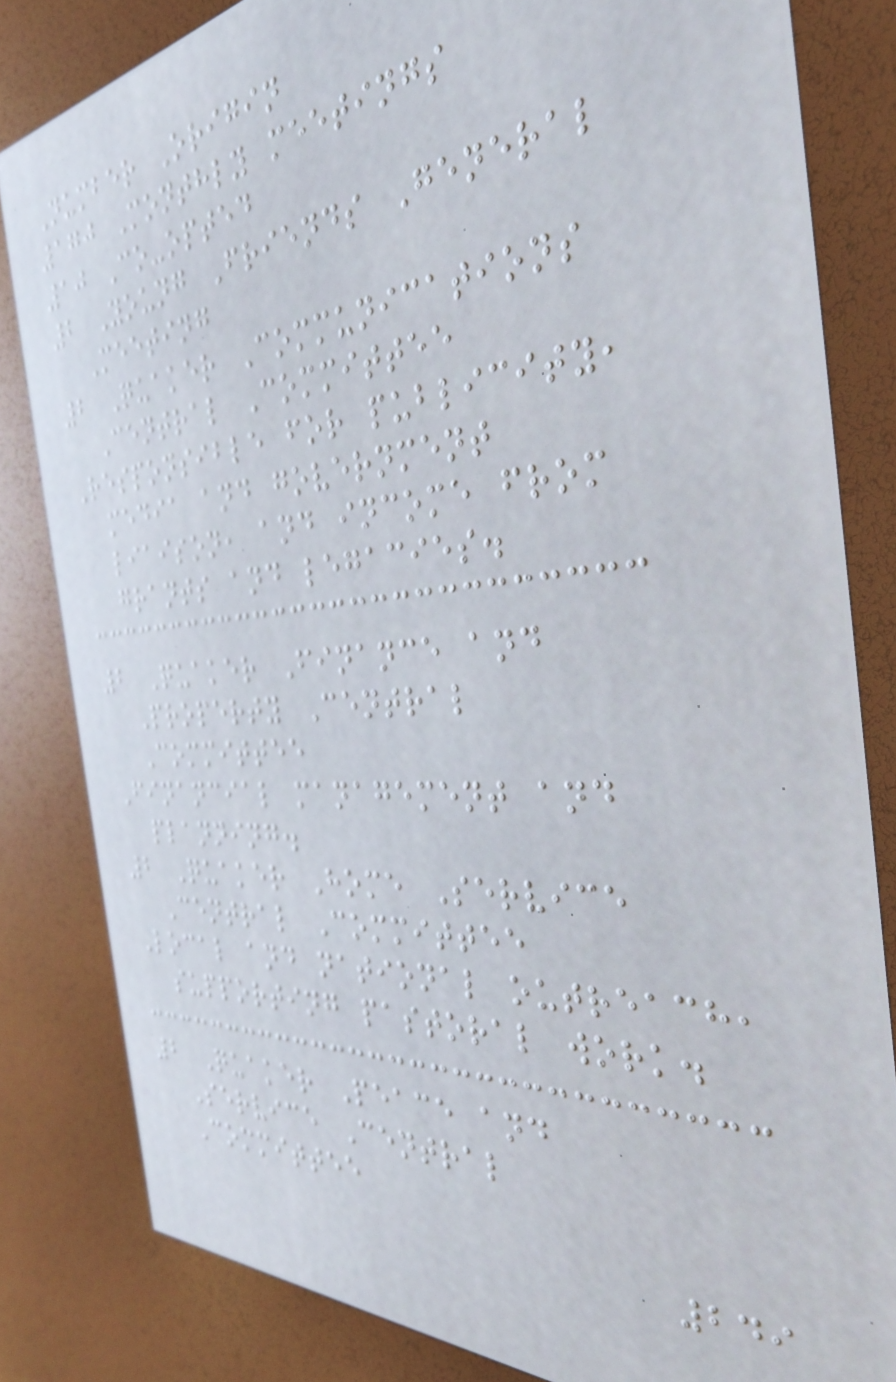Number Origin
170 Monthly meetings
10 Co-opted
2 Young Friends General
Meeting
2 Quaker Communications
Central Committee
Responsible for publicity,
media and government
liaison, and income from
grants and legacies.
2 Quaker Finance and
Property Central
Committee
Financial management and
planning.
2 Quaker Home Service
Central Committee
Local and national outreach,
supporting pastoral work.
2 Quaker Peace and
Service Central
Committee
249
